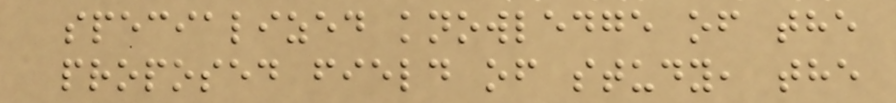specialized knowledge of the
proposed field of study, the
